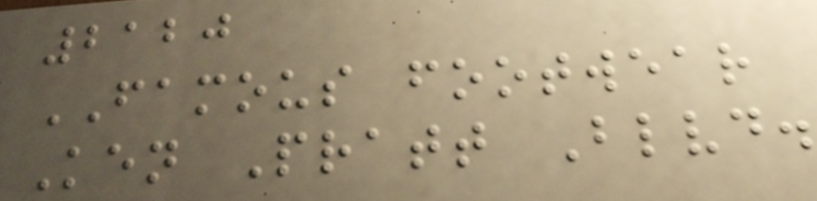2120
FAMOUS footwear
Ken Pratt Blvd.
